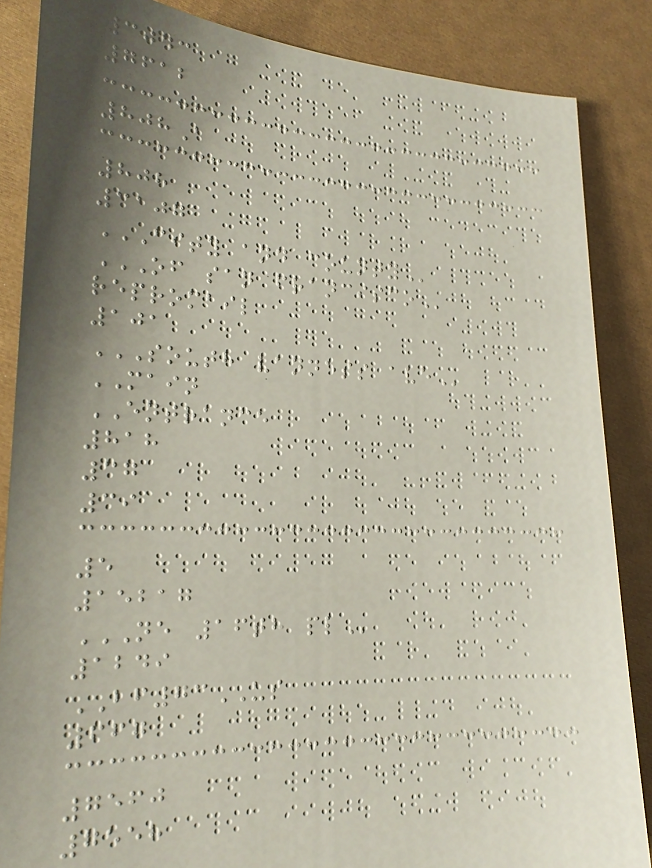3043
7612
808A
808
3107
CITY AND COUNTY
OF SAN FRANCISCO
repromail
101
SOUTH VANNESS AVE
MAIN
ENTRANCE
818
37
39
5
15217
NE 16TH PL
1249
BF73US
667
7560
7558
